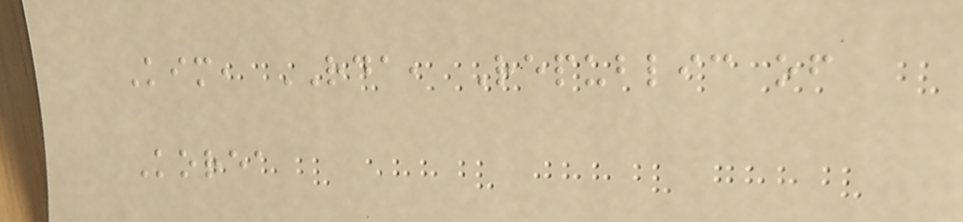Kim, RDA, Republic of
Korea
